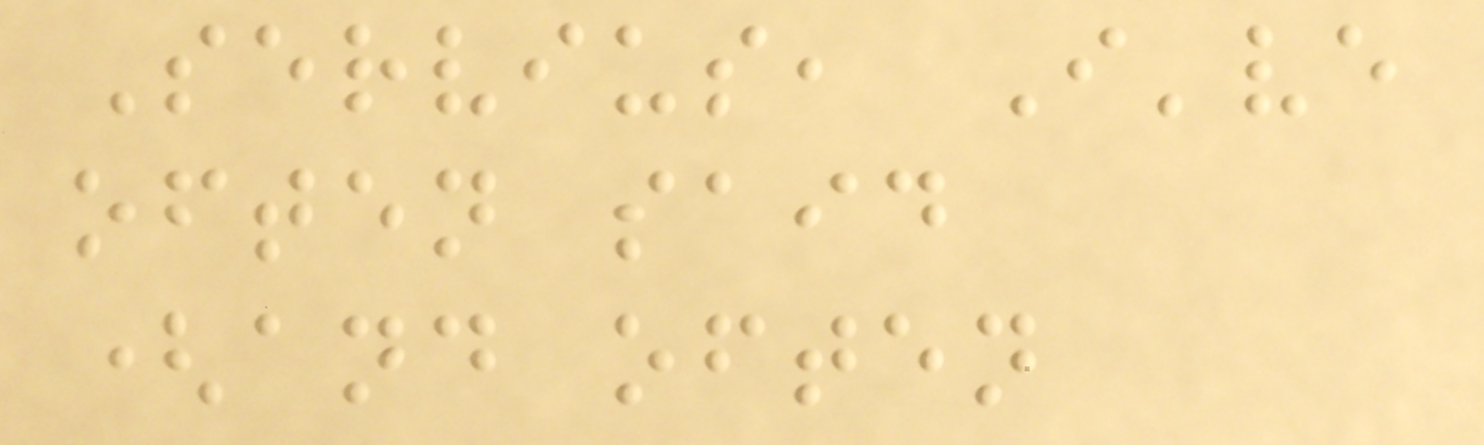Servius, I've
often said
(and often
